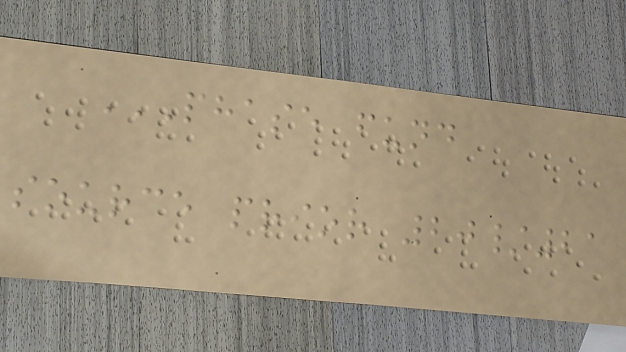PHASE FUND
SOURCE PRIOR 20/21
